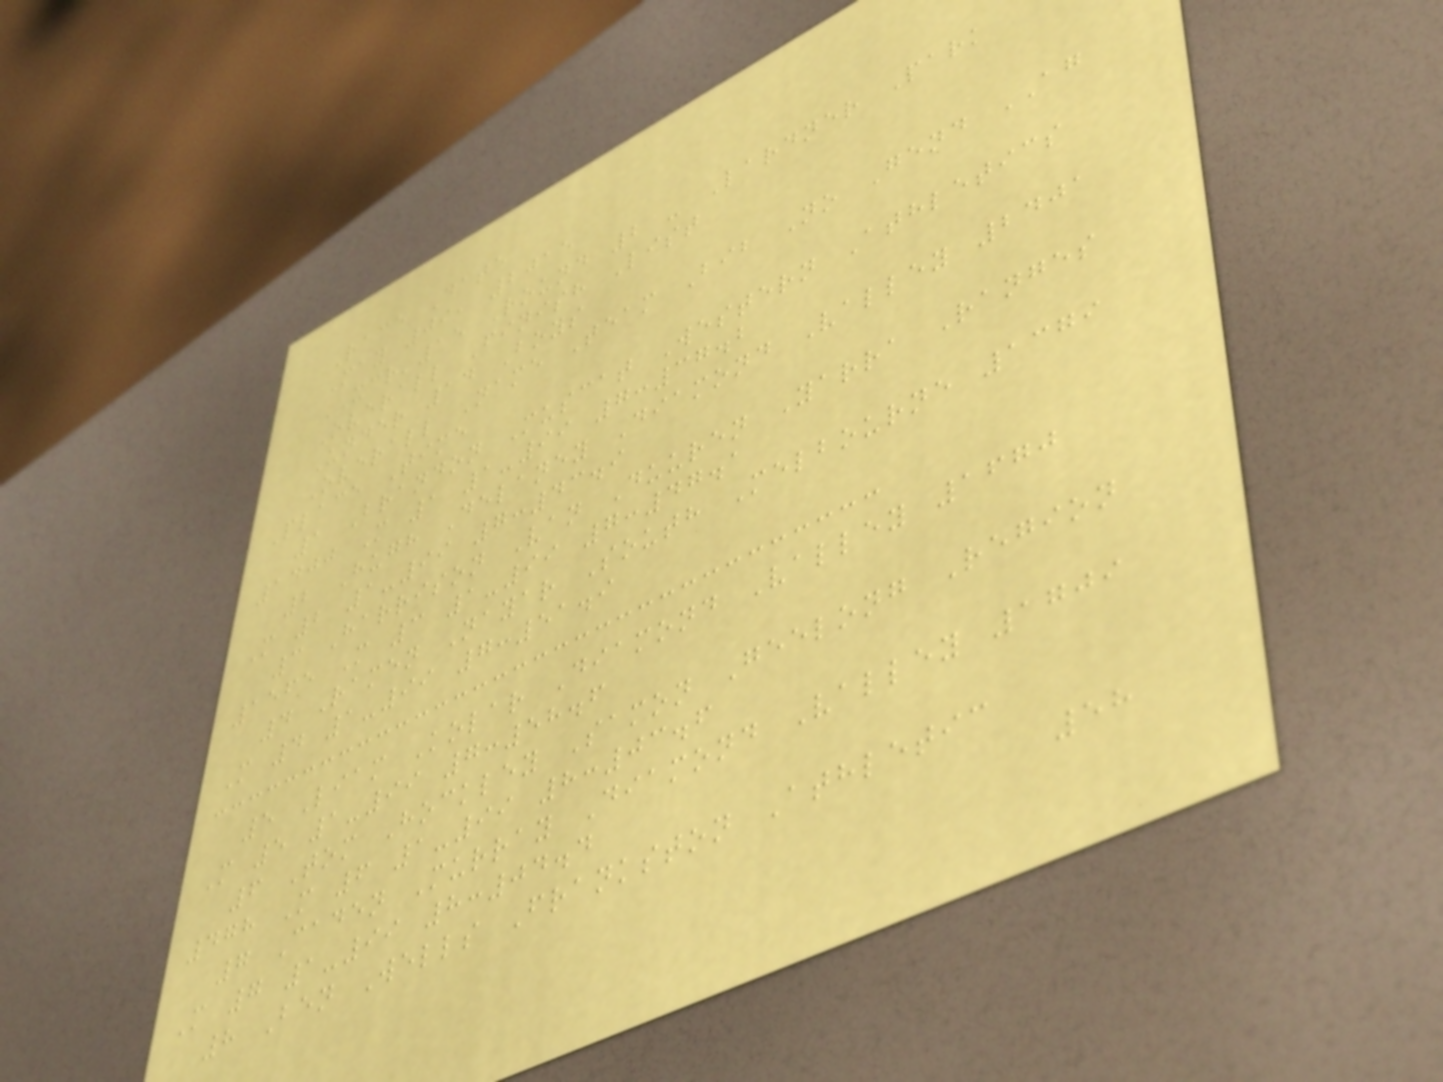Race Date
May 09, 2015
XCR'15 Round 2 - Lardner Park
Overall Finish List
Under 14 Boys
Overall Name Team Bib No Gend AG
Place Time
1 Brandon Muscat Western Athletics
1400 M 1 1-99 7:37.2
2 Hugh Delaney Diamond Valley 2401
M 2 1-99 7:43.9
3 Harrison Van Duuren Yarra Ranges
1565 M 3 1-99 7:47.1
4 Ramen Nayar South Melbourne 1379
M 4 1-99 7:51.9
5 Liam Kolar Diamond Valley 1670
M 5 1-99 7:58.6
6 Tom Hockley Samon Geelong Region
478 M 6 1-99 8:03.6
7 Caden Murray Diamond Valley 1709
M 7 1-99 8:04.4
8 Ben Wells Frankston Athletic
58
